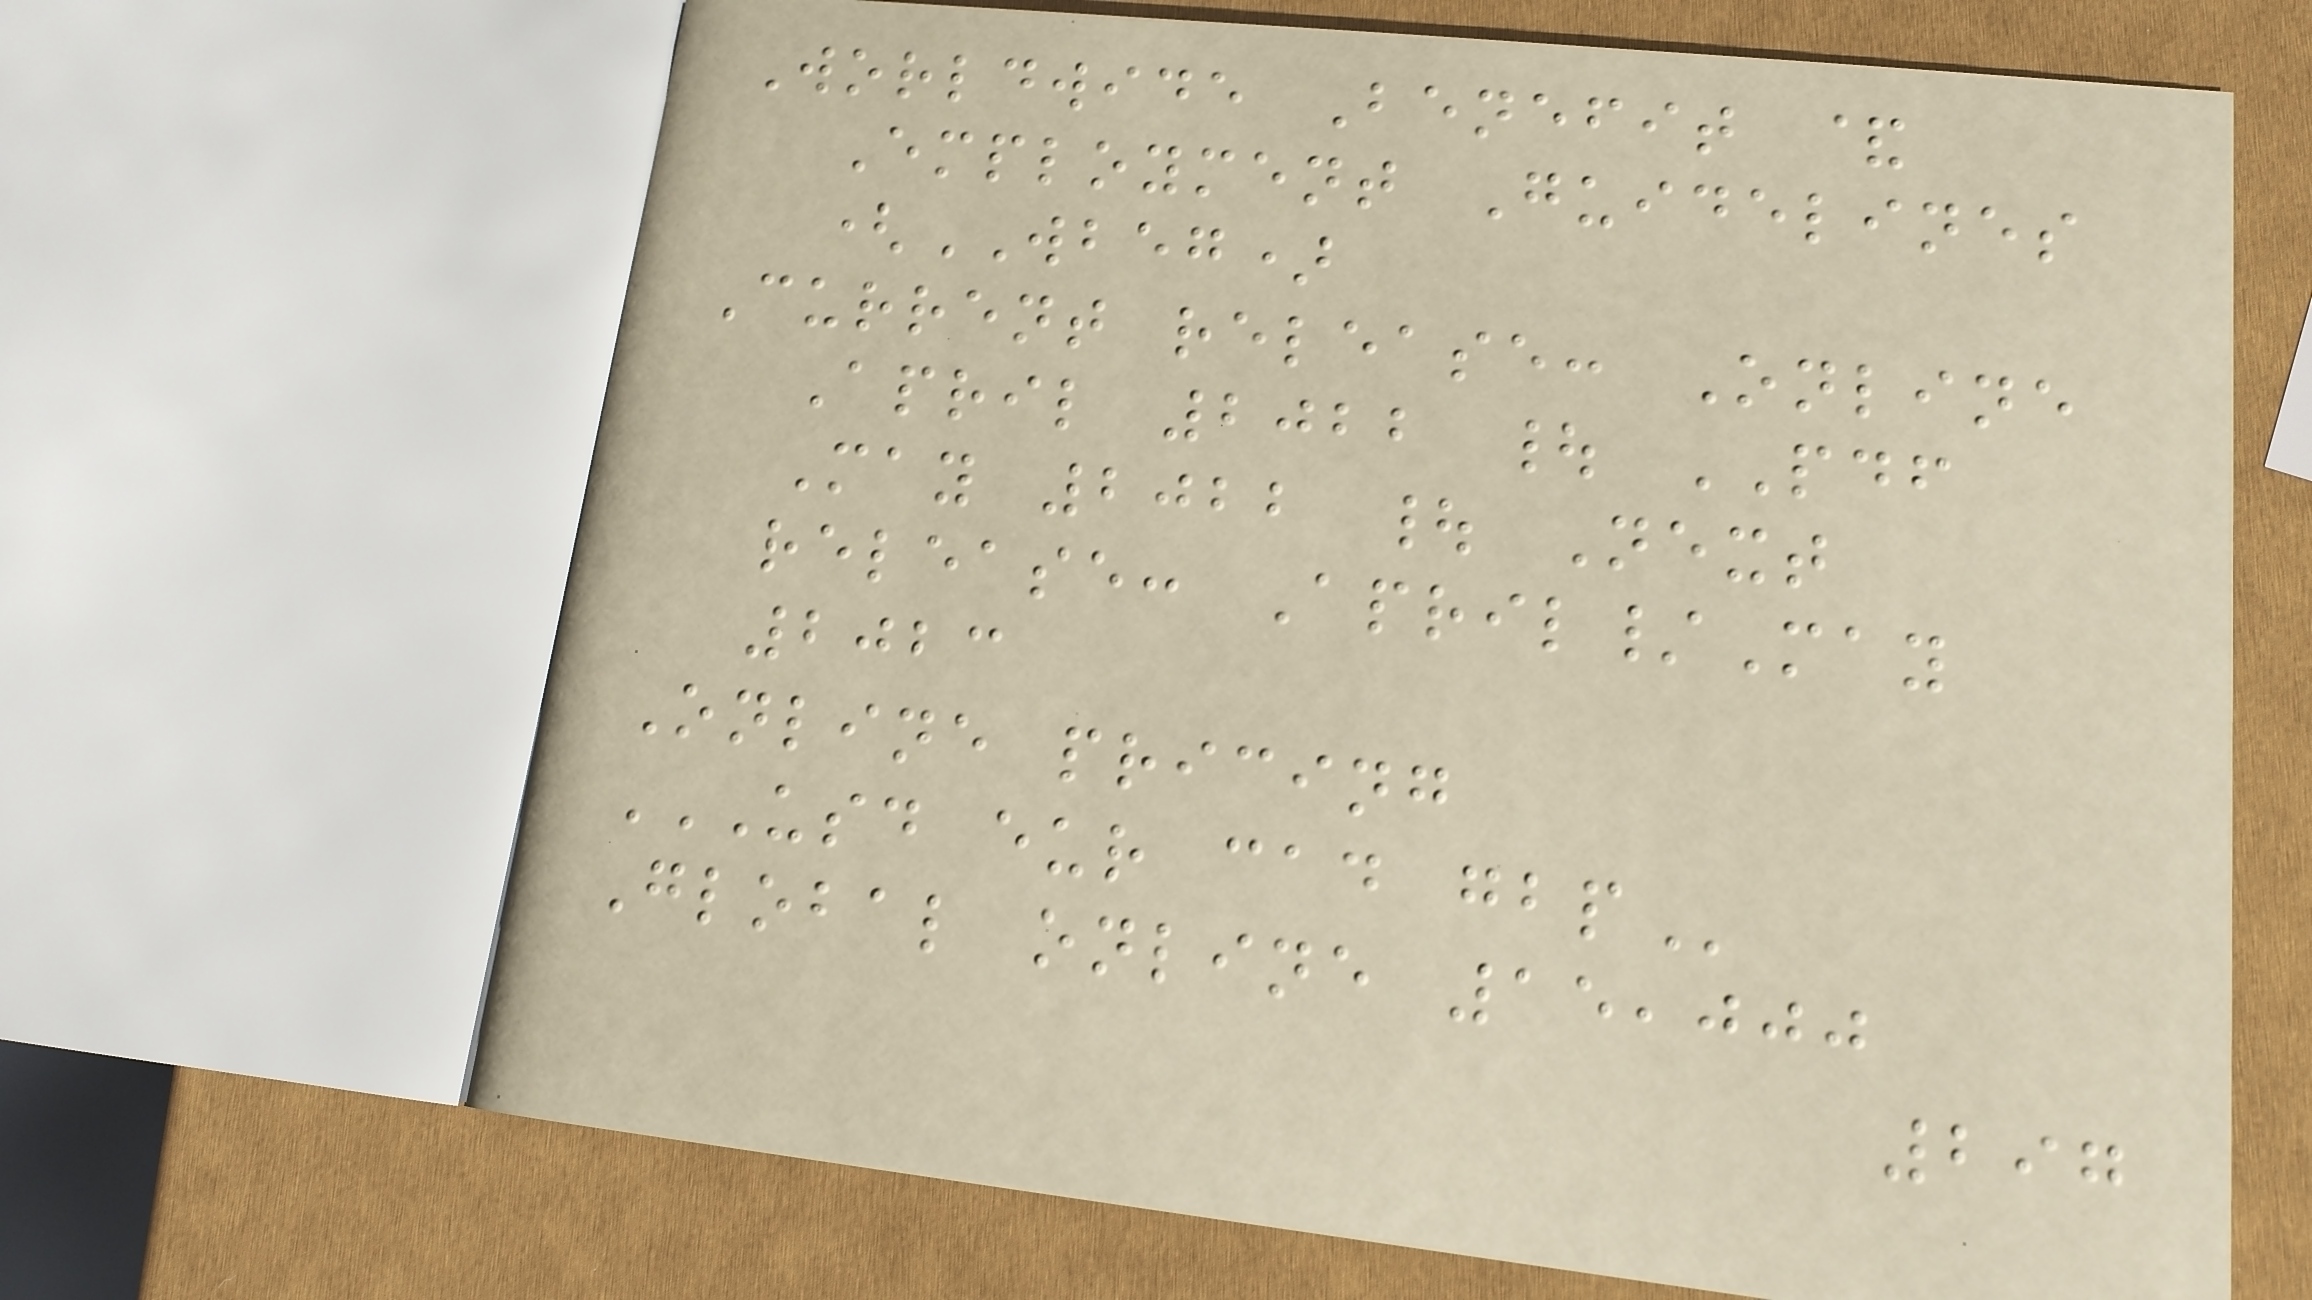Worldwide Benefit &
Employment Guidelines
(WBEG)
Current release: Online
April 2022 | PDF
May 2022 | Next
release: April/May
2023
Online pricing
USD EUR CAD GBP
Global online 15,000
297
